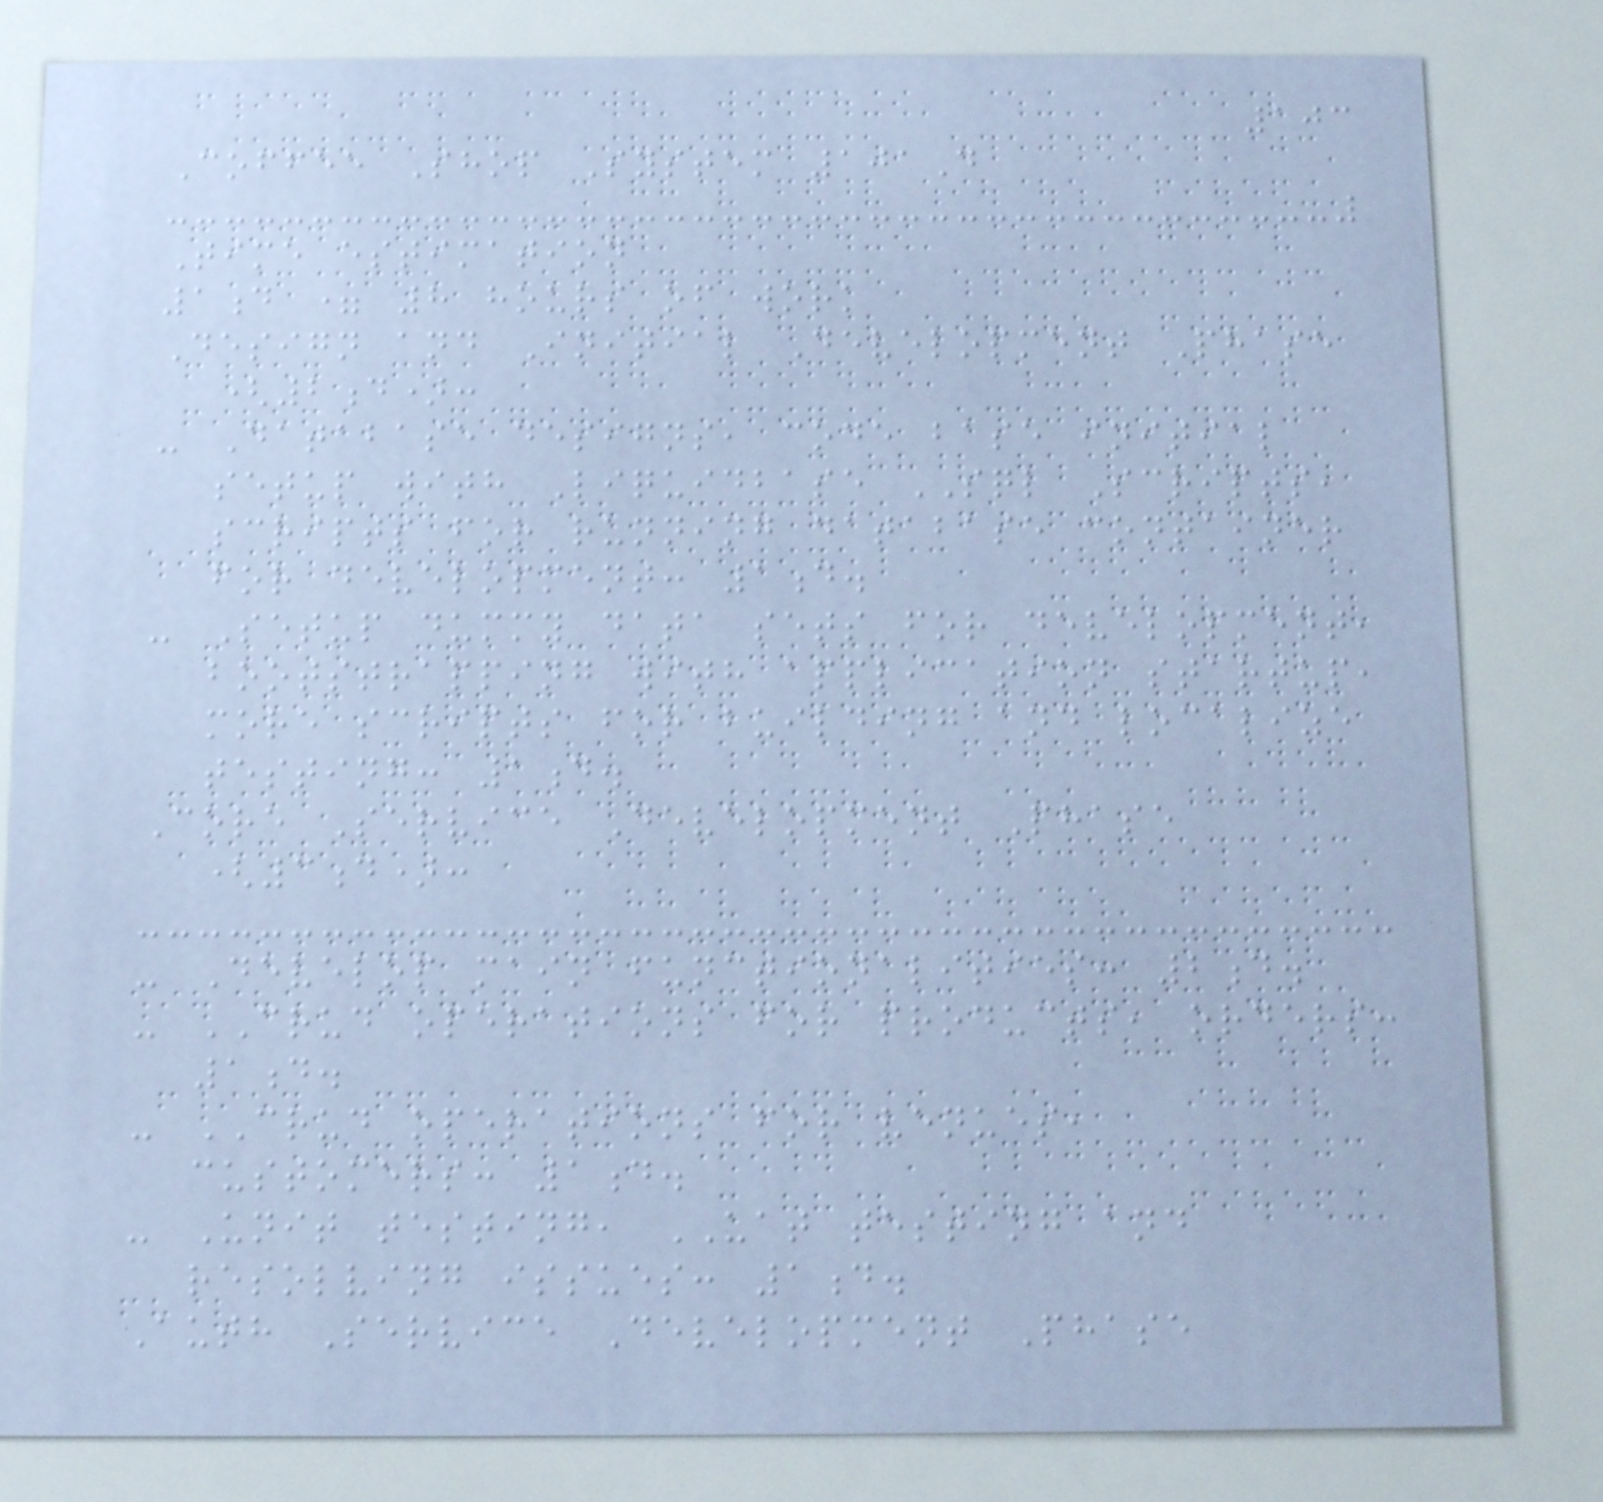103
Coffee Shop System 101D
Time estimation
1d = 8 hours of work
Design and Initial Development Phase
(2d):
- Database designs, code base initial
setup with Liquidbase SQL Scripts,
scripts for running database container
for development: 1d.
- Setup dummy data sets for development,
bootstrapping with application startup,
more scripts for building and localize
testing: 1d.
Core Service Development Phase
(3d):
- Develop main functionalities: 2d.
- CRUD operations for products, orders:
1d.
- CRUD operations for venues,
customers: 1d.
- Unit testing, UAT testing and
resolving issues: 1d.
Auth Service Development Phase
